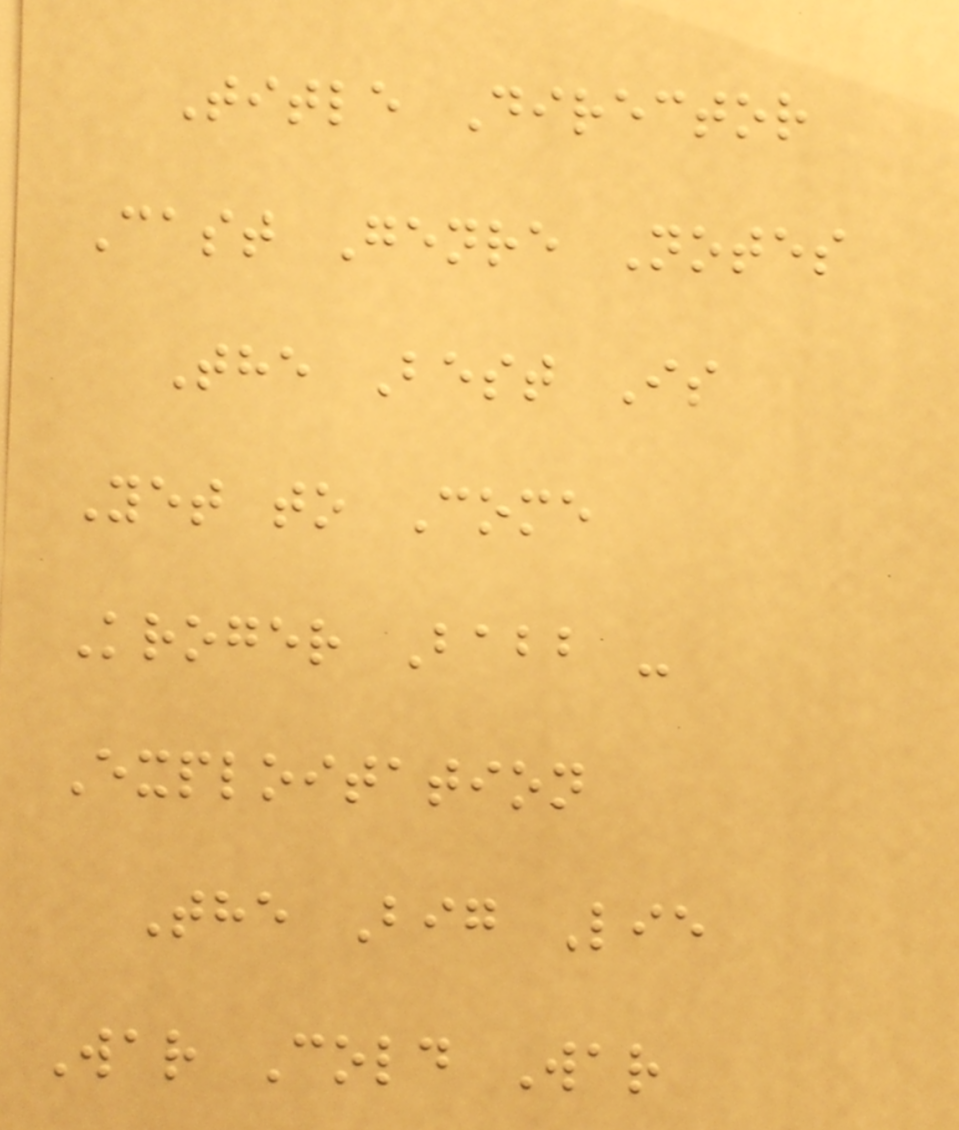Title Director
Cast Genre Notes
The Best Is
Yet to Come
Kroger Babb -
Exploitation
The Big Lie
War Cold War
